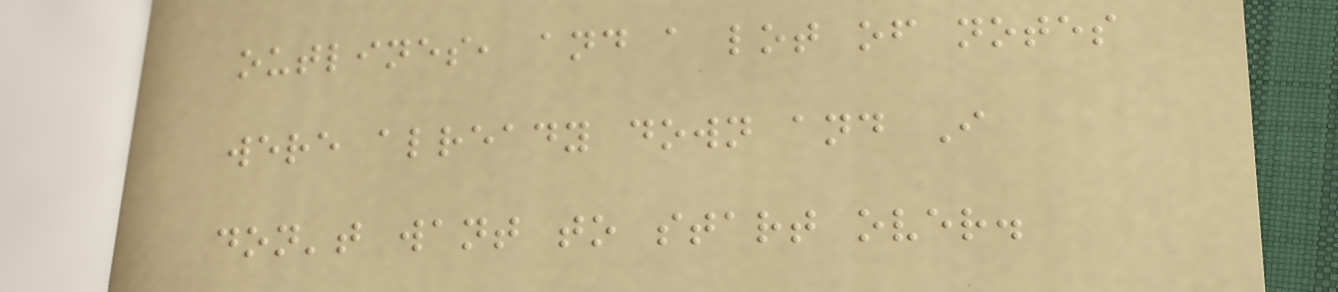outlines, and a lot of notes
were already down and I
don't want to start over.
